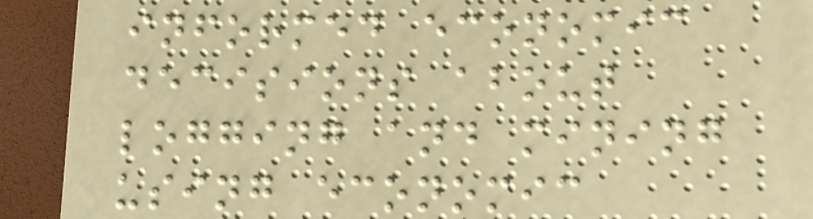informed economic
decisions about
logging and mining
using economic
